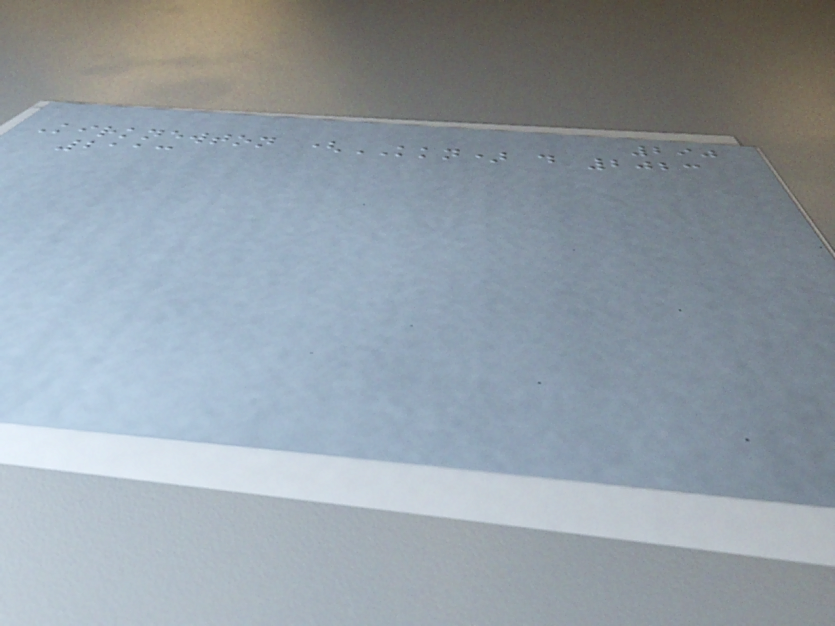290
Kirknewton (KKN) d 2023
2113
